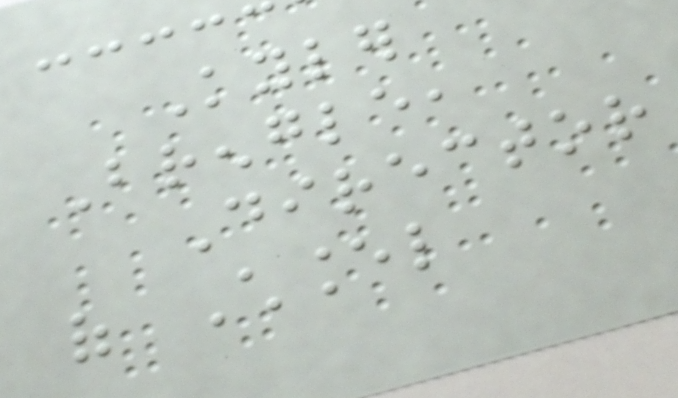Kyler
Brengle,
Director
of Chancel
